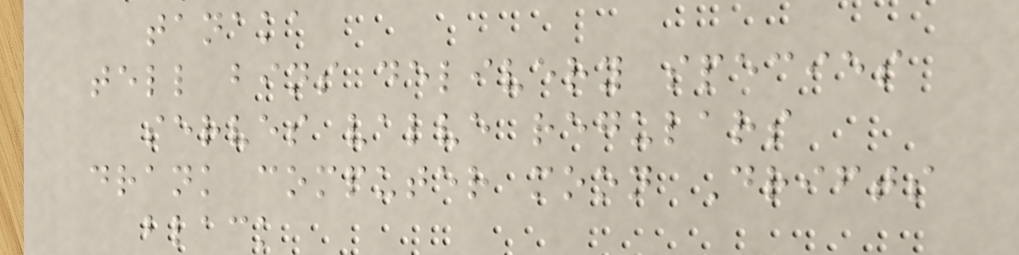tanaka
tell bins delivery species
serves valve regulars
drank computer moon Drifts
black
